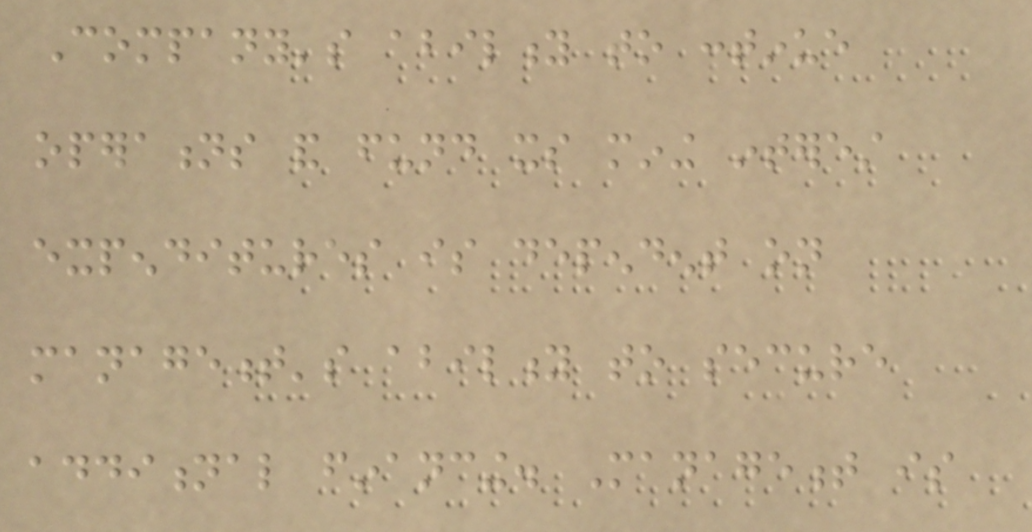Company's ability to continue
operations and fund its mining interest
expenditures is dependent on
management's ability to secure
additional financing. Management is
